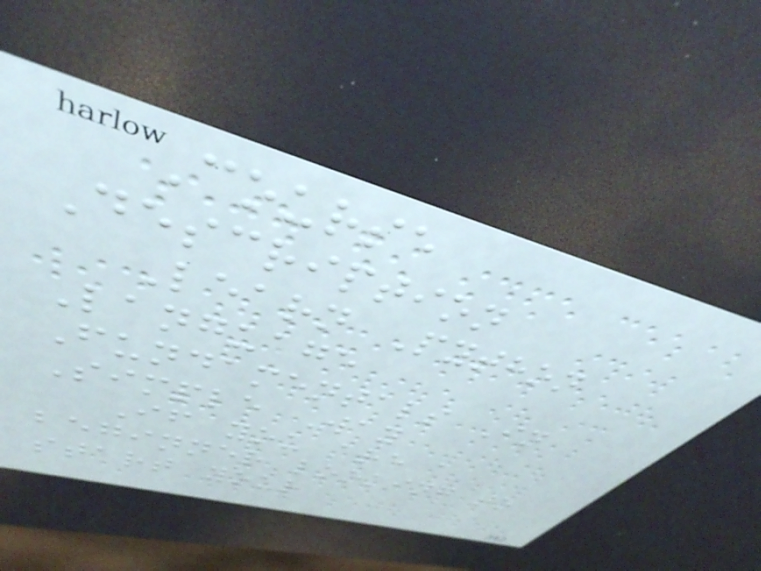Course
Description
Learn Python
Language
Fundamentals In
Simple Way
If you are a
beginner looking to
start your
